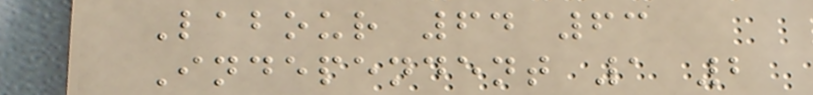Labour 64 63
Independent 1 2
